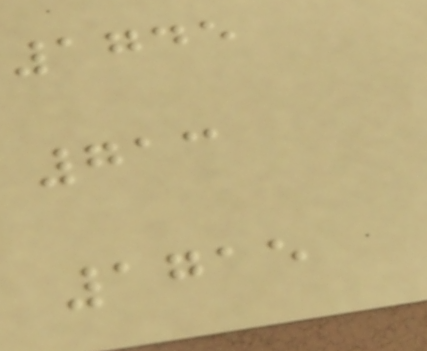1745
713
1715
